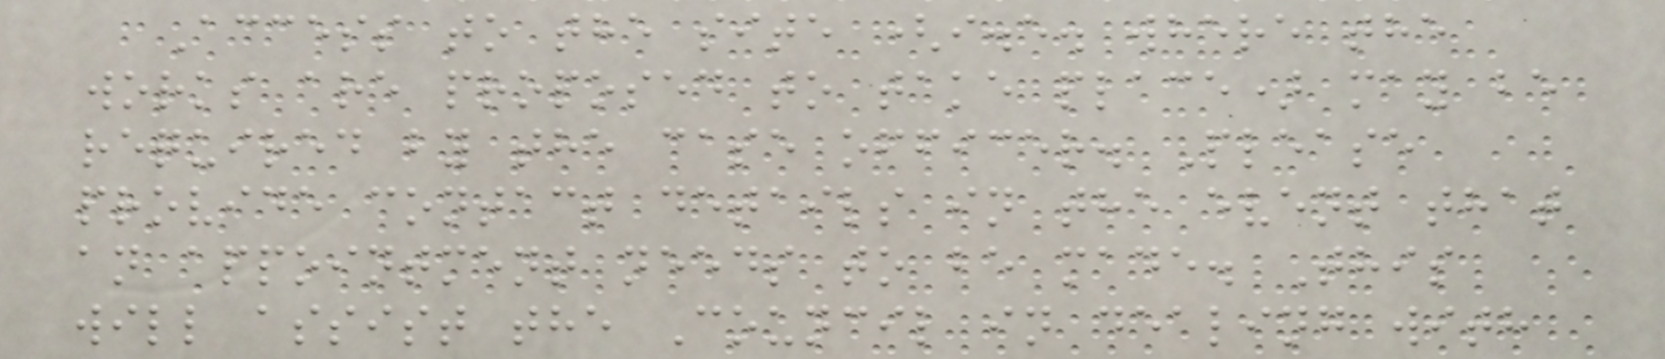Access to the site (i.e. where the
works are proposed to take place) may be
required by the case officer. Please
provide contact details in the event that
an appointment needs to be made. This
will assist the Council in dealing with
